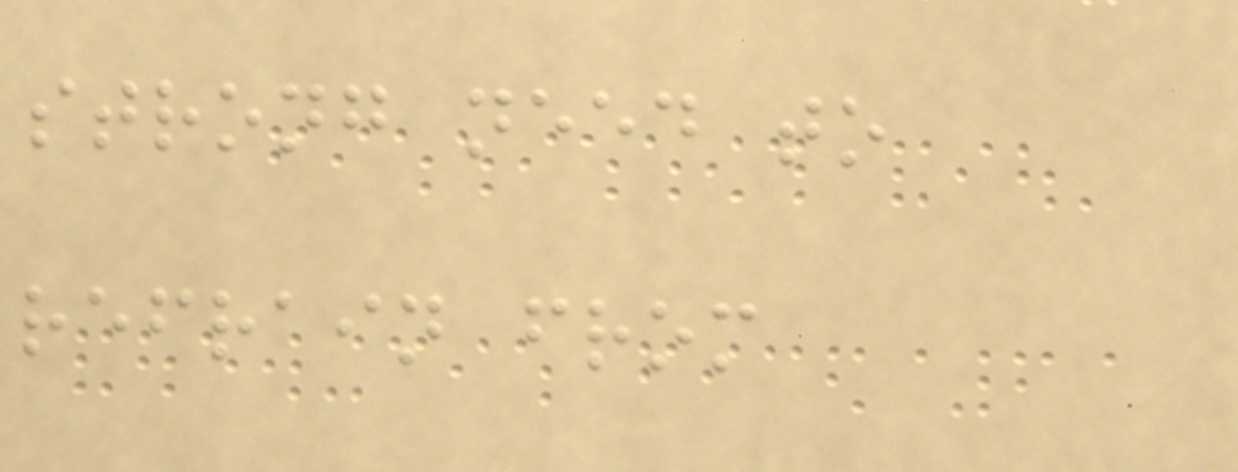strong need to
refrain from
